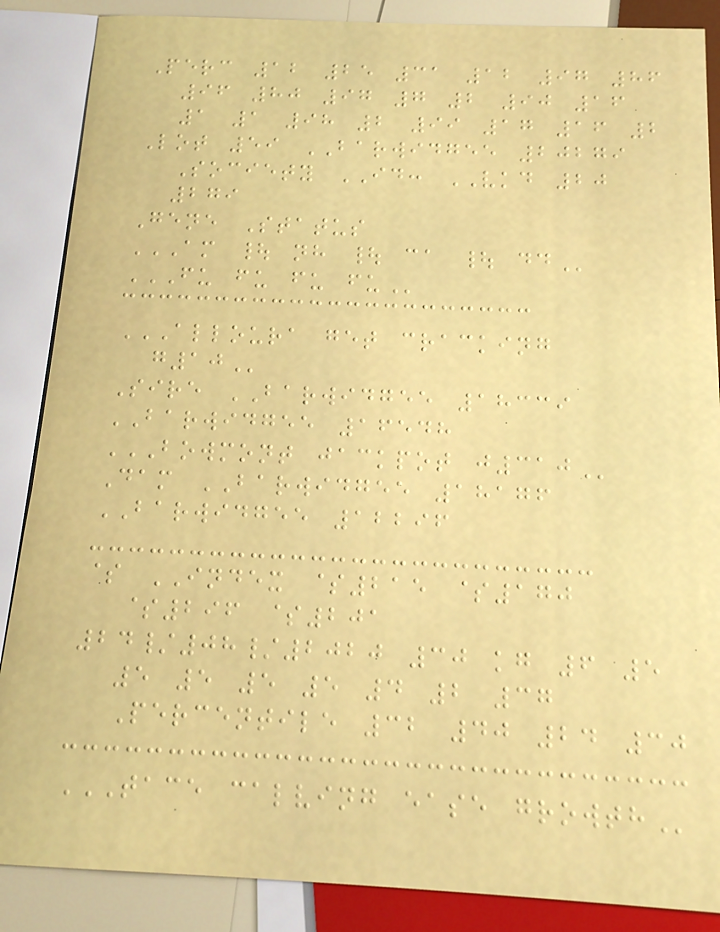Perc 12 25 31 12 97 86
96 80 97 7 2 90 16
1 1 98 2 99 17 16 2
Lot 59 BARWIDGEE 20279
Society ID: VKD 20
279
Gene Status
AM | NH | CA | DD
FU FU FU FU
ALLOURA GET CRACKING
G10
Sire BARWIDGEE 18339
BARWIDGEE 16548
BOWMONT JACKPOT J310
Dam BARWIDGEE 18176
BARWIDGEE 12296
$ INDEX $215 $170
$296 $201
24/08/2020 30 kg 6 5
5 5 5 5 4 2 37
Percentile 32 40 24 30
TACE CALVING EASE GROWTH
